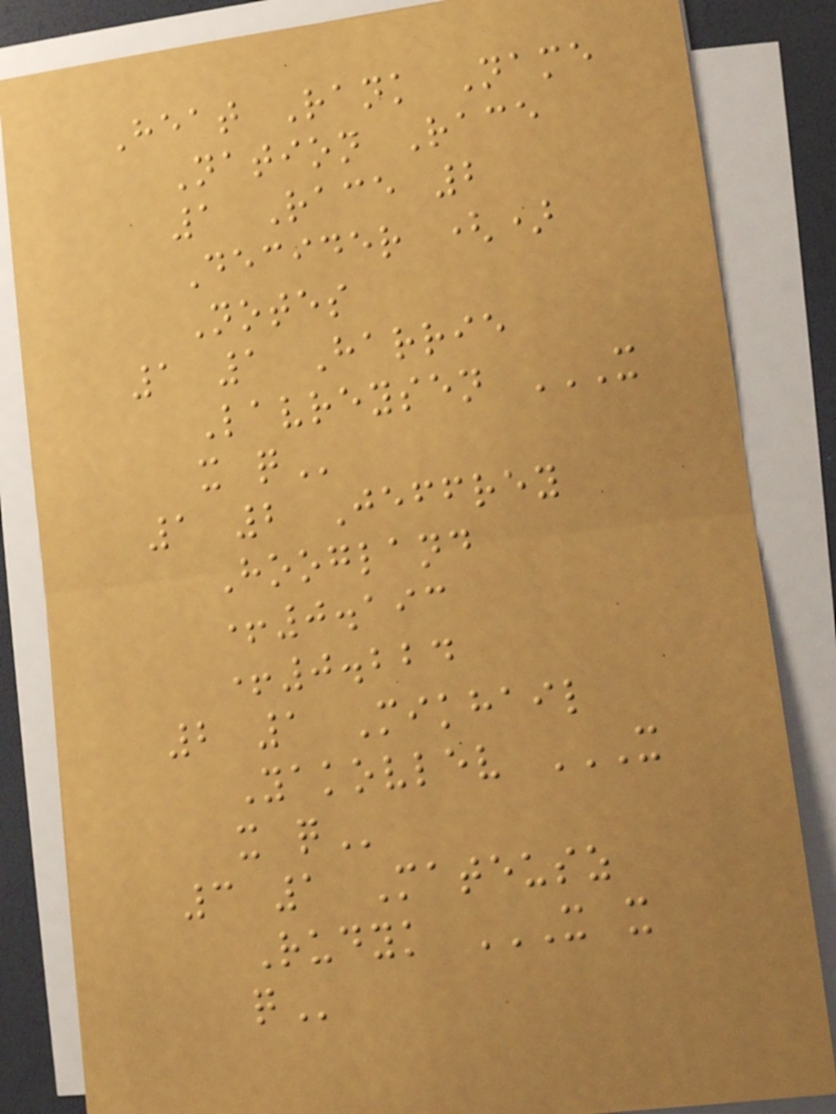Heat Rank Name
Nation Race
1 Race 2
Decider ()
Notes
1 1 Harrie
Lavreysen X
X Q
1 2 Jeffrey
Hoogland
+0.193
+0.224
2 1 Mikhail
Yakovlev X
X Q
3 1 Mateusz
Rudyk X X
Q
